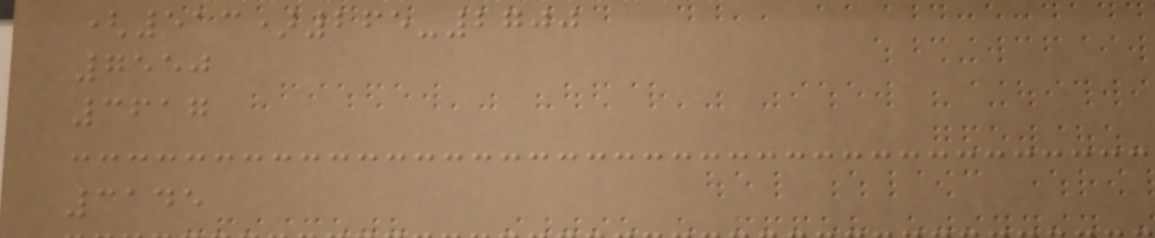(513)265-2700
7550
3617
3145
